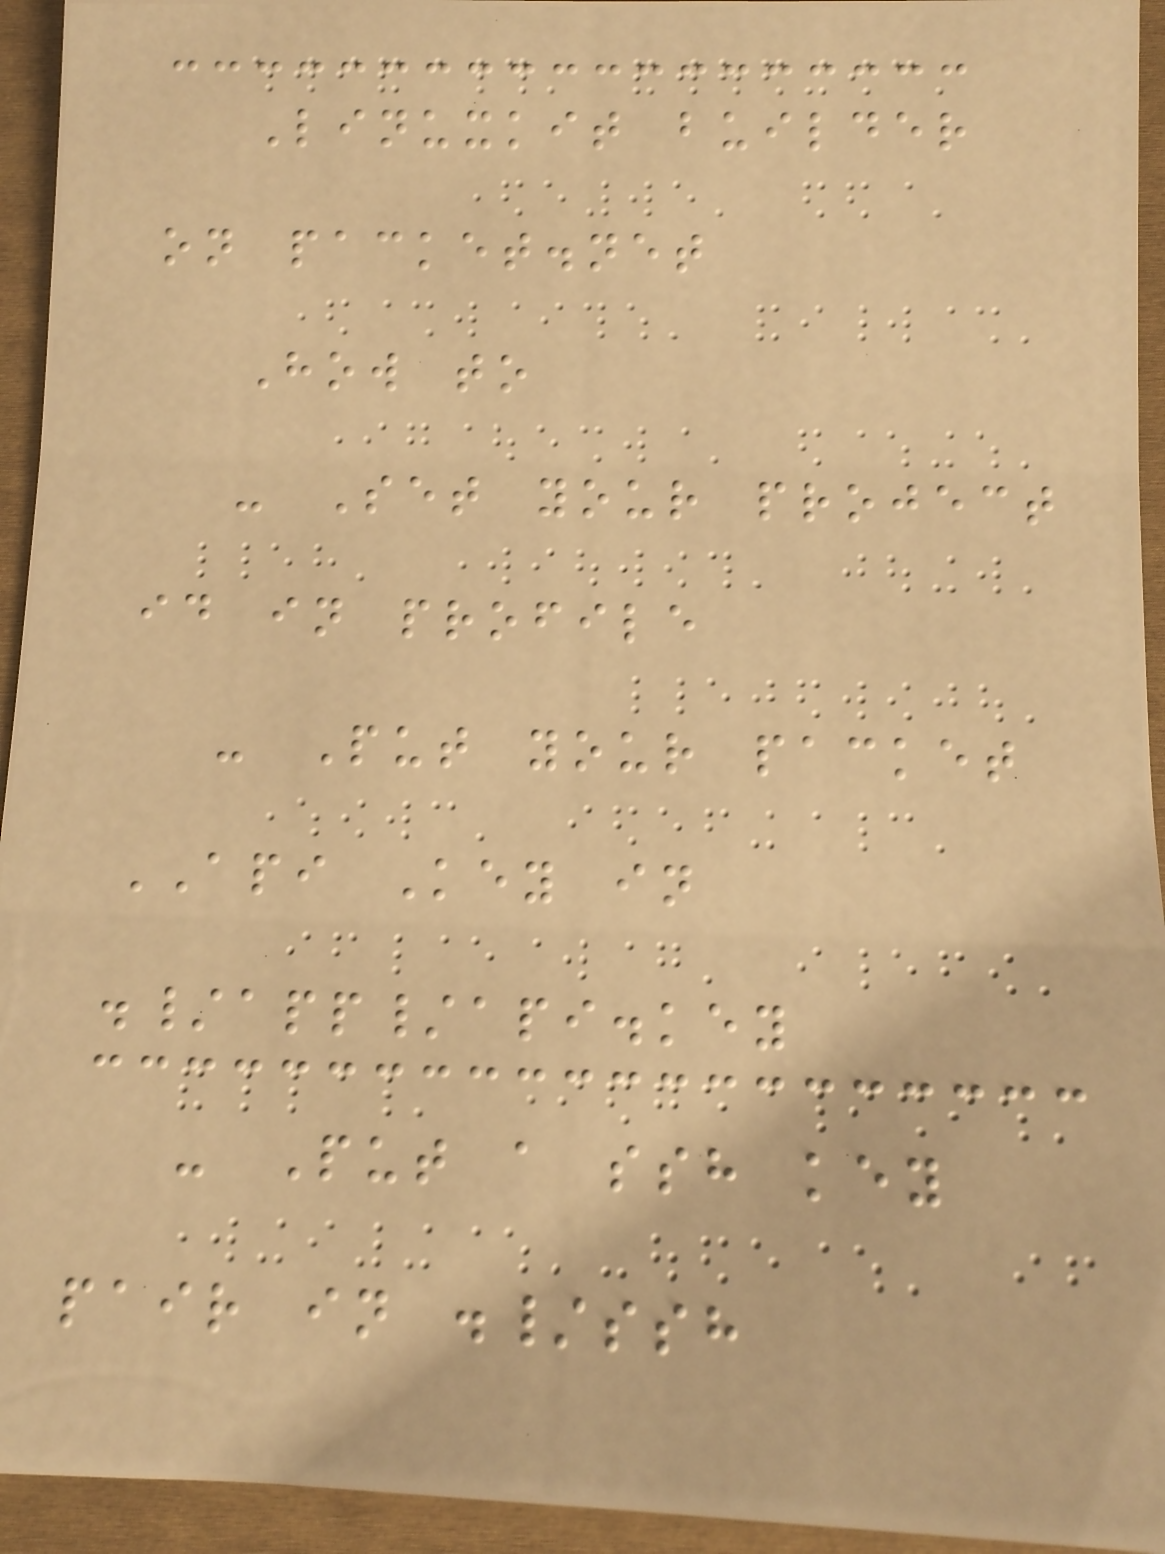Linuxkit builder
on packet.net
How to
- Set your project
id in profile
- Put your packet
API Key in
./app/api.key
- Put a ssh key
pair in ./ssh
